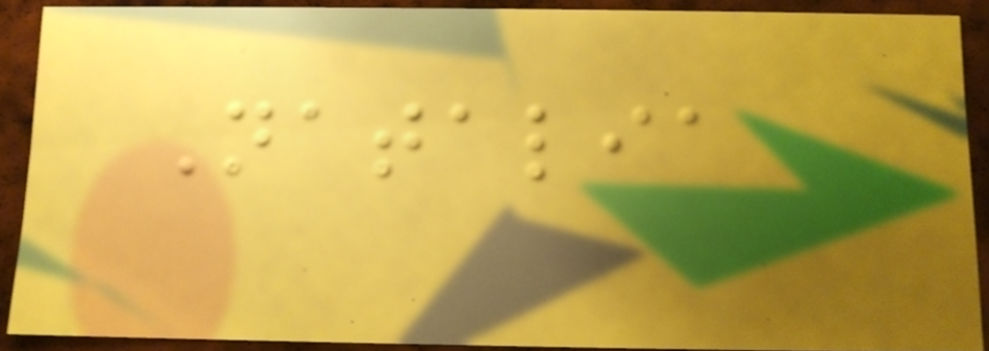Natalia
